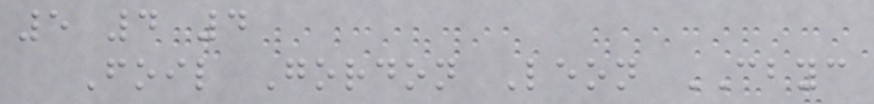5 4 4
Foil Gordon Leon CBYC
